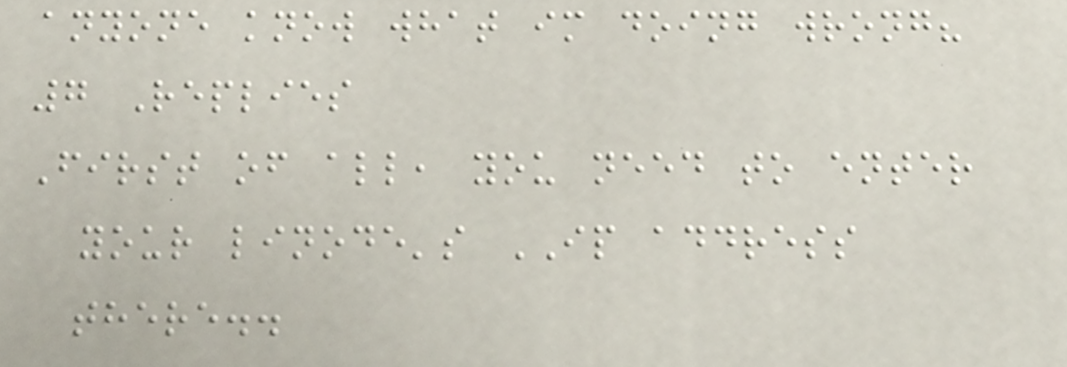anyone know what im doing wrong?
7 Replies
First of all, you need to enter
your linode's IP address
there..
